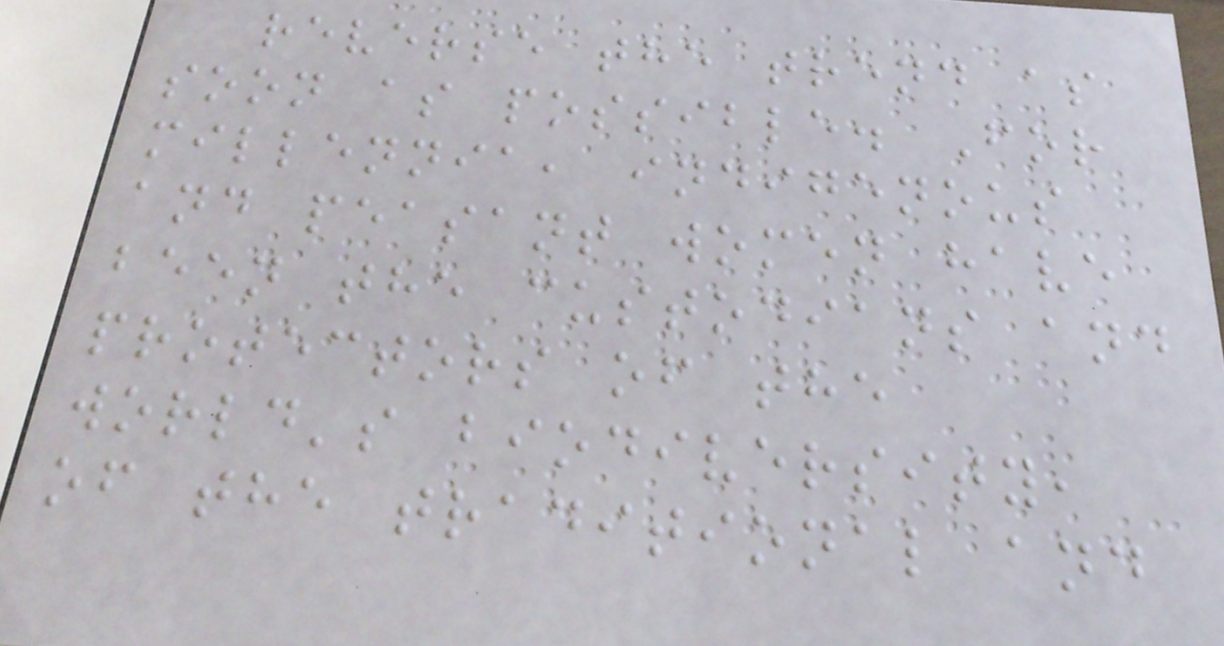reverse the trend as
soon as possible. For
millennia, indigenous
and peasant women have
been the custodians and
protectors of the
world's biodiversity,
of the traditional and
